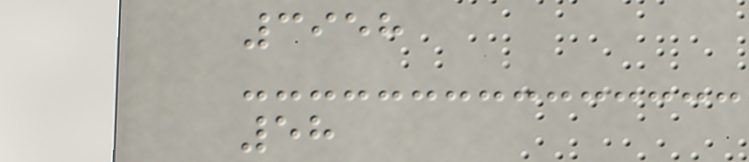3958
58
